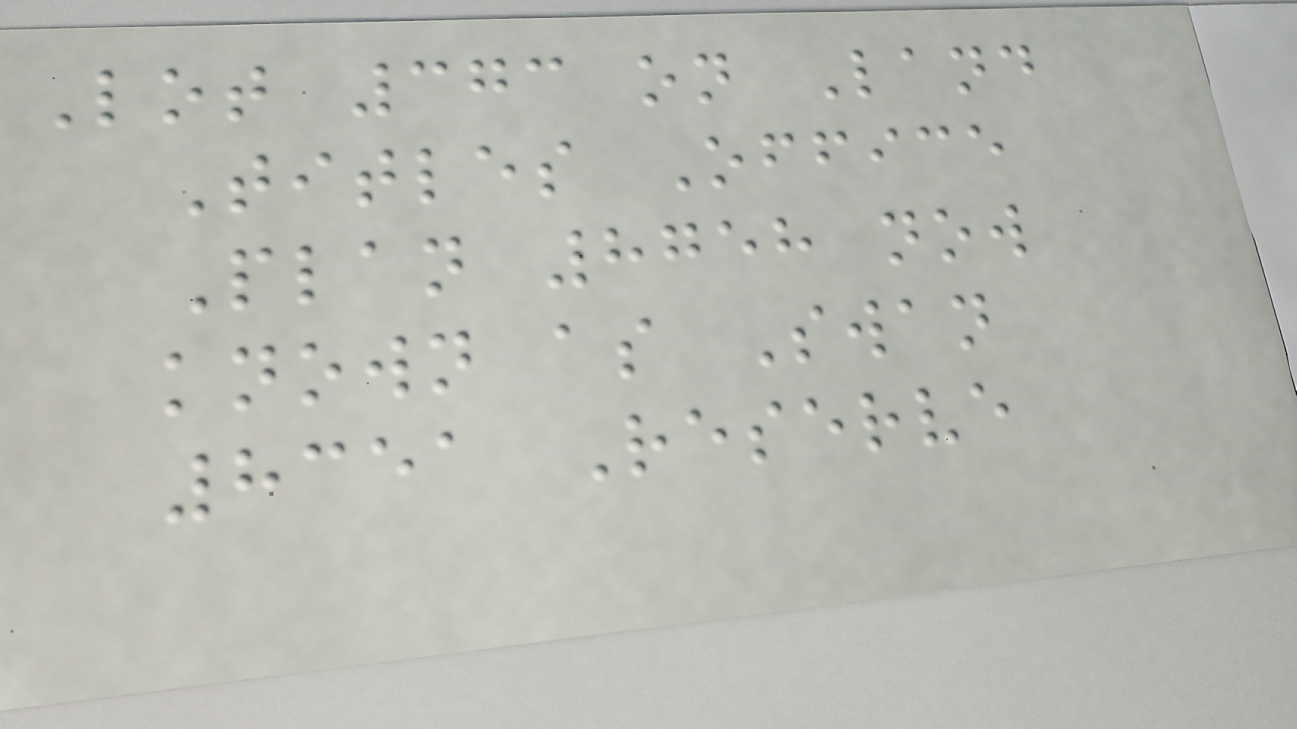Lot 373 on Land
Titles Office
Plan 8758 now
known as Swan
8351 Reserve
